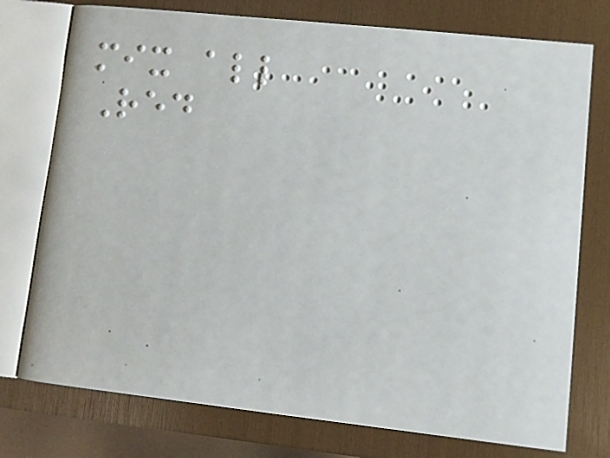mix all
Red
